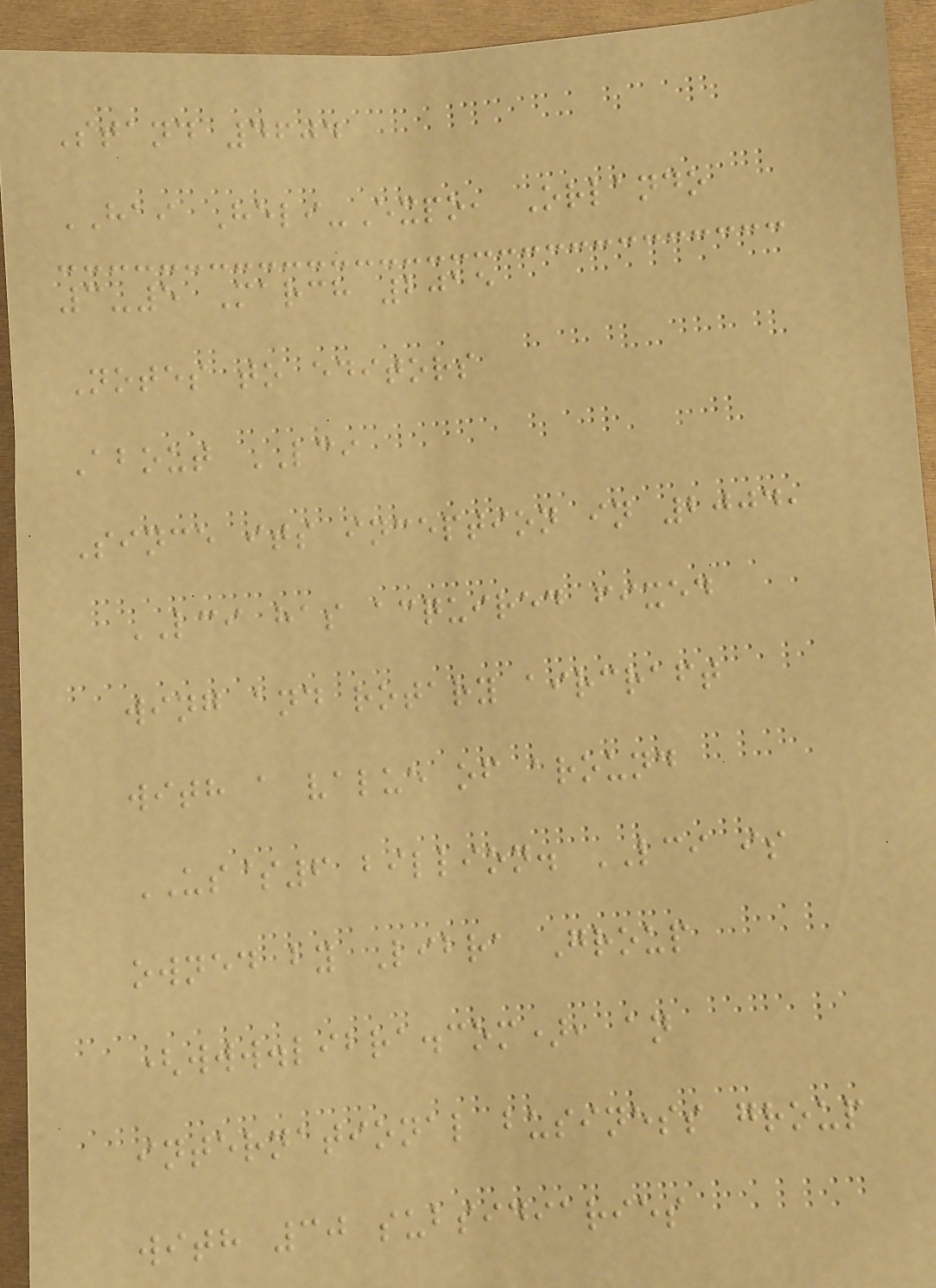Stand 4604
HAI Heli-Expo, Orlando
3-5 March 2015
Notes to editors
About LCI
Since its inception in 2004,
LCI has acquired fixed
wing and rotary aircraft
with a value of around
US$6 billion. LCI is
owned by Libra Group
(www.libra.com), an
international business group
with 30 subsidiaries
